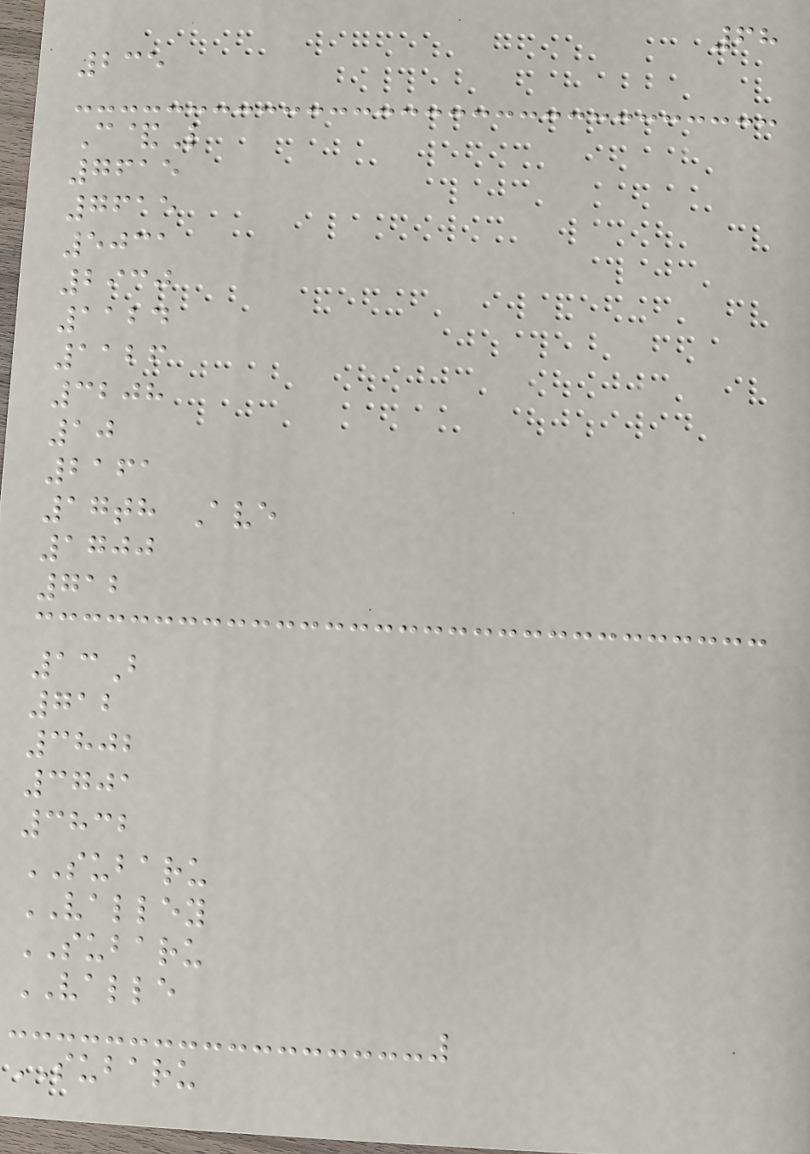68
235
C&L
7615
7615
5031
2930
1124
1126
3208
10
2161
17th Ave
1700
712
13B
712
3802
3701
3832
SUBARU
VALLEY
SUBARU
VALLE
SUBARU
